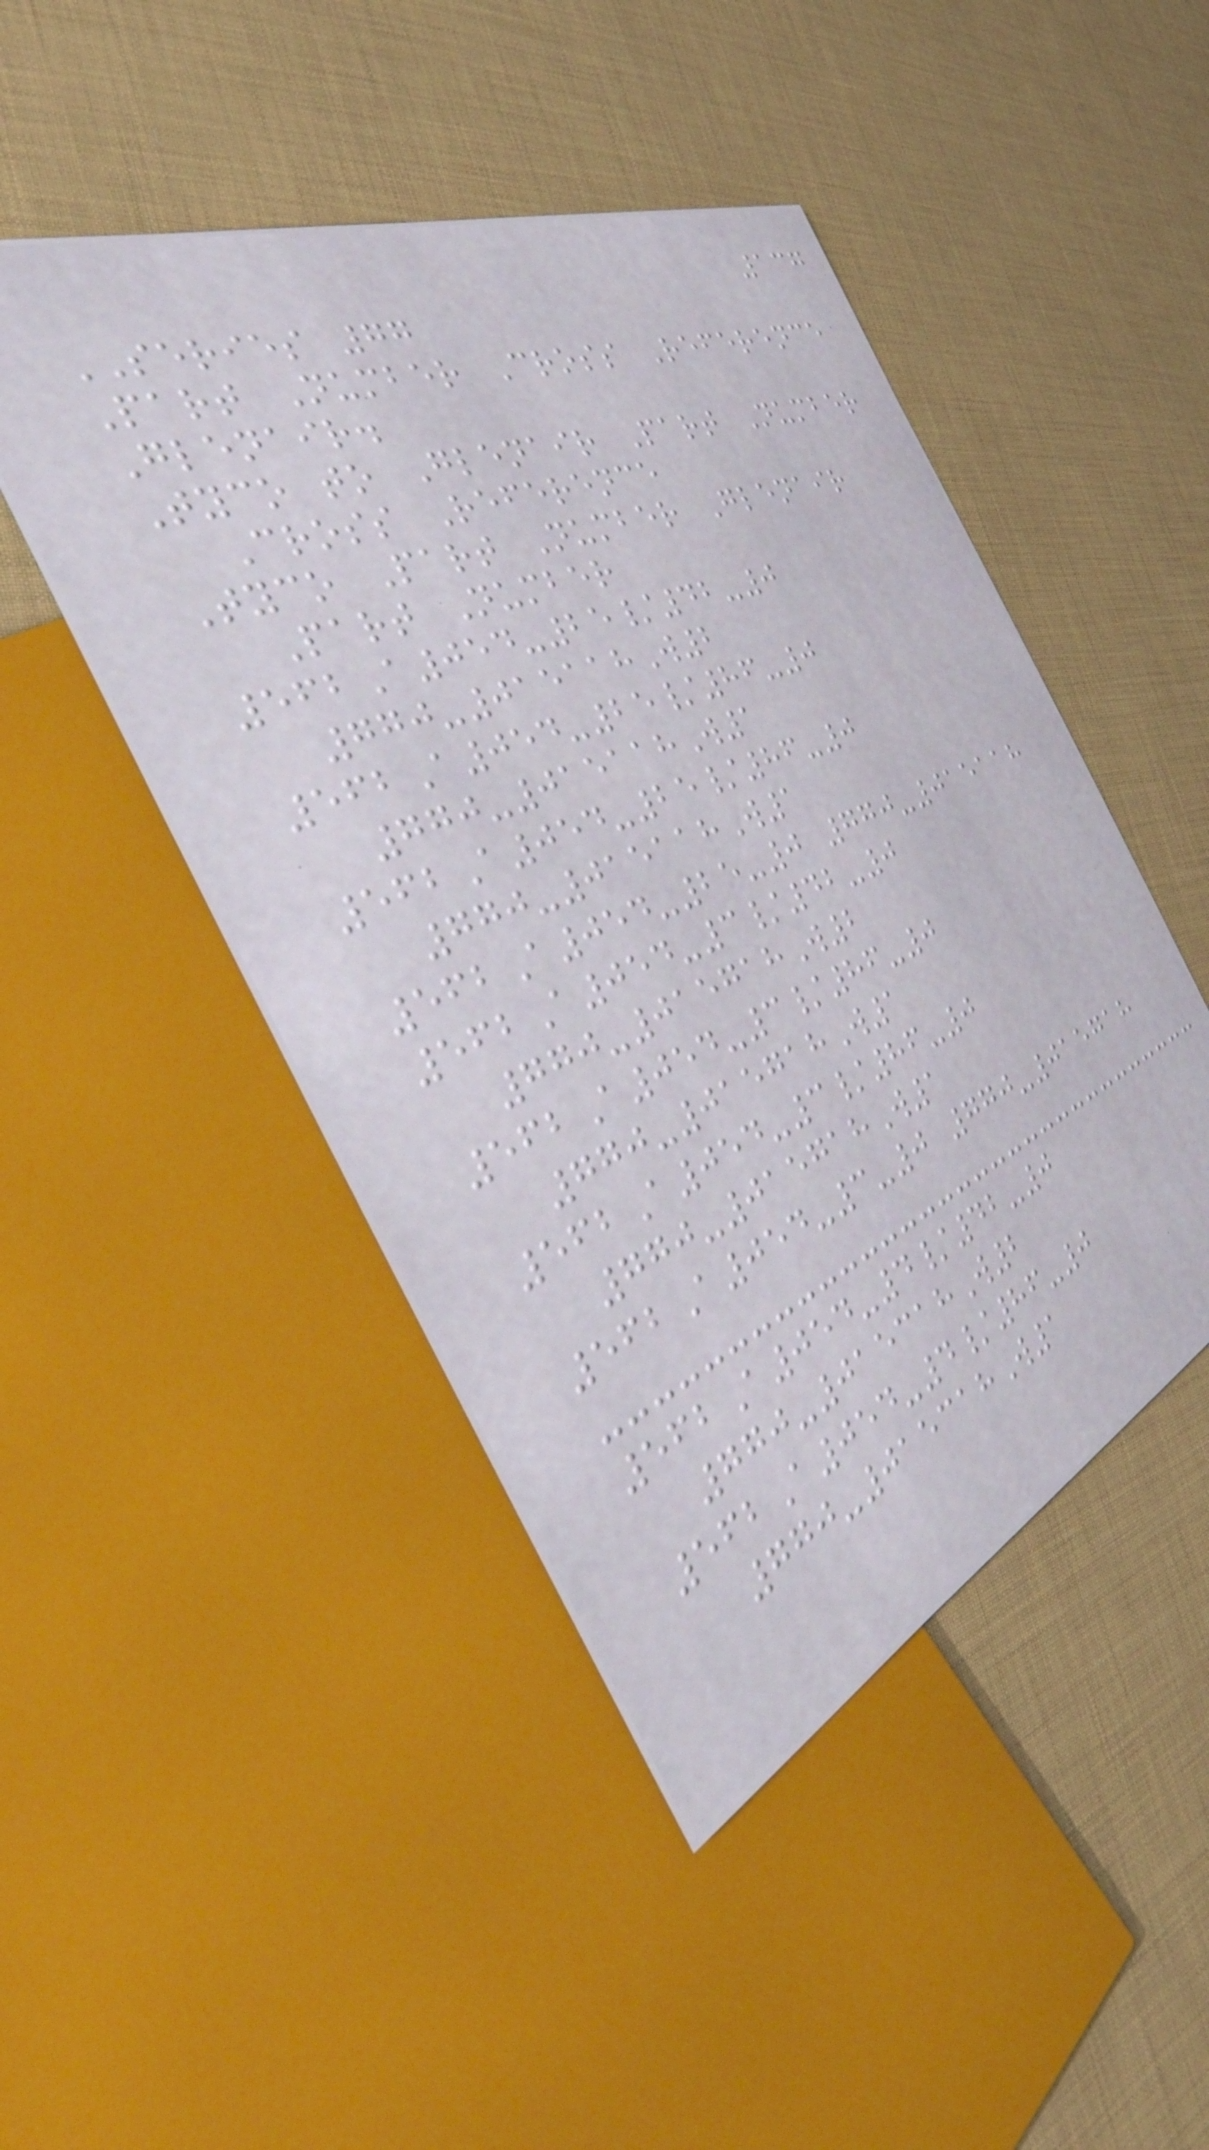137
SERIES 77
Part Number Cross Reference
Glenair.
Tyco to Glenair Part Number
Cross Reference
Tyco Part Number Glenair
Part Number
562A054-25/42-0
770-015118W2
562A054-25/86-0
770-015118W1
562A054-25/86-0
770-015118W1
562A054-25-0 770-015118
562A054-3/42-0
770-015718W2
562A054-3/86-0
770-015718W1
562A054-3/86-0
770-015718W1
562A054-3-0 770-015718
562A054-4/42-0
770-015318W2
562A054-4/86-0
770-015318W1
